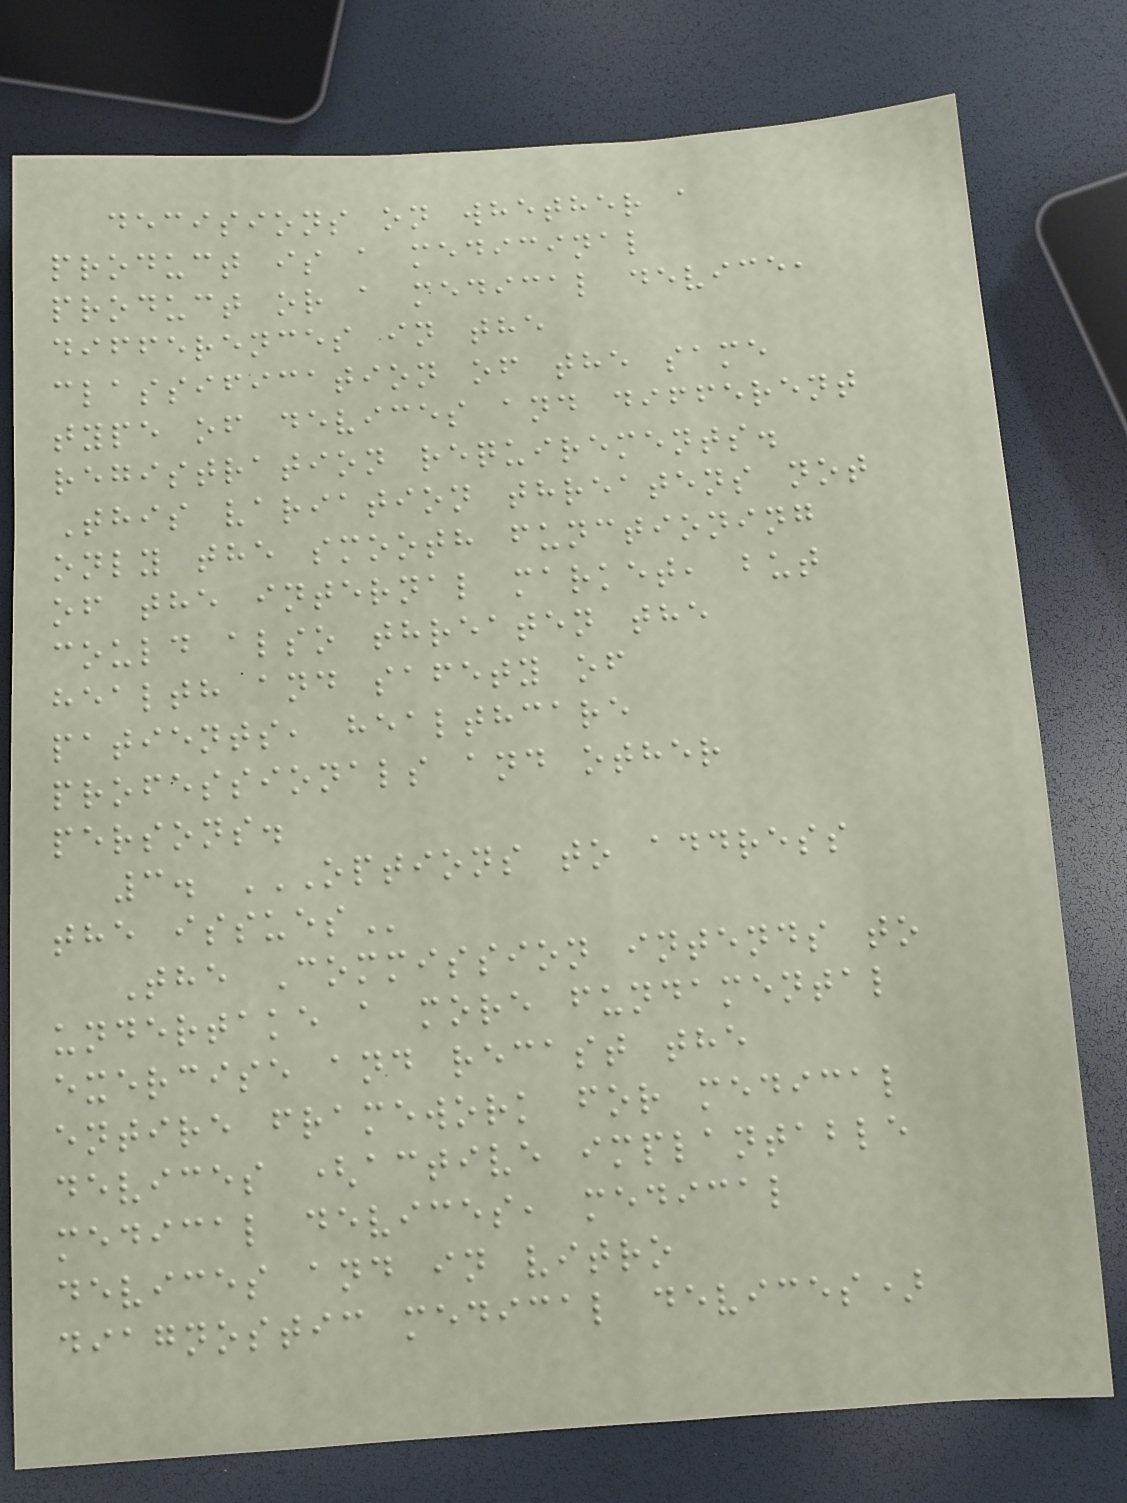decisions on whether a
product is a medicinal
product or a medical device,
differences in the
classification of the same
type of devices and different
registration requirements.
This variation threatens not
only the smooth functioning
of the internal market, but
could also threaten the
health and safety of
patients, healthcare
professionals and other
persons.
3. OPTIONS TO ADDRESS
THE ISSUES
The Commission intends to
undertake a more fundamental
exercise and recast the
entire framework for medical
devices (active implantable
medical devices, medical
devices and in vitro
diagnostic medical devices)
